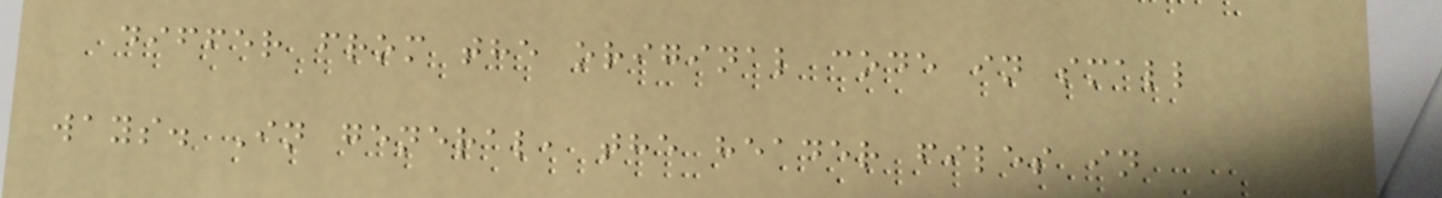differ from the original code in small
ways. In general, the header files in
